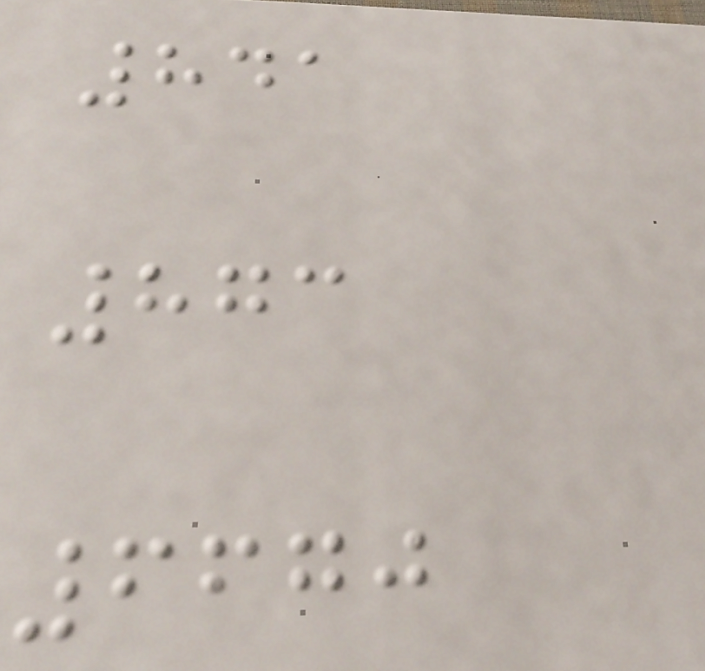841
873
6670
